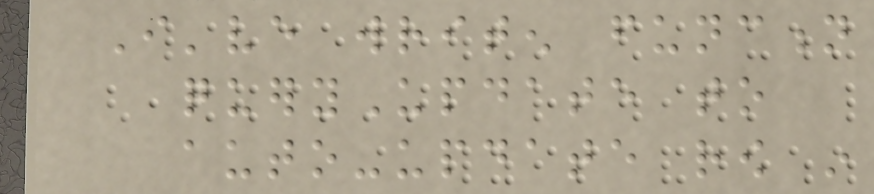I've writen function
queryUpdate to
auto-update row in
